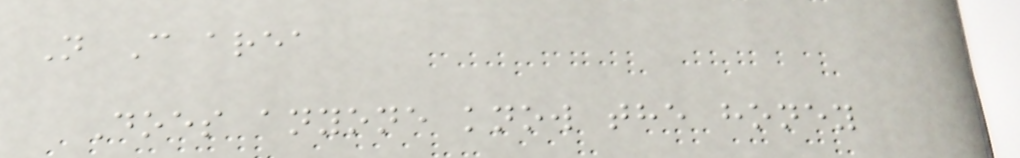N C area
Does anyone know the honey
